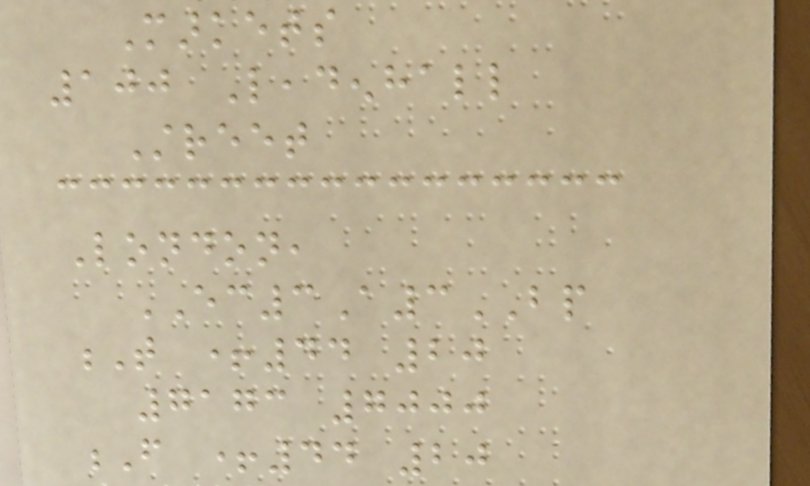Markets
100 Leadenhall
Street
London,
EC3A3BP
T +44 20
7173 7000
F +44 20
